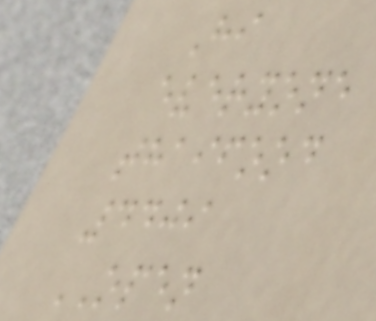Hi
everyone
thaifood
4409
OPEN
